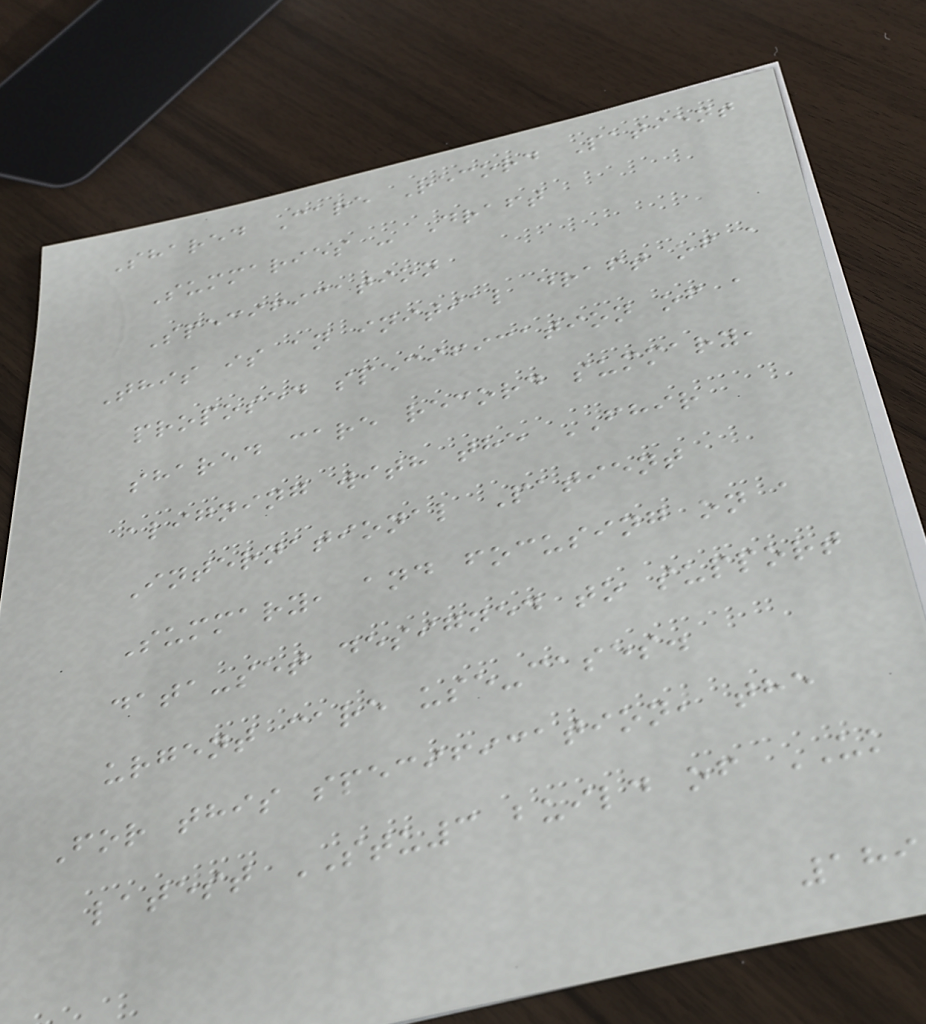Shared Care Record Patient
Summaries - Draft
Specification
This is an initial draft of a
proposed specification of a
shared care record summary,
aligning with the FHIR
International Patient
Summary, and focusing on a
data-set designed to support
urgent care use-cases.
For this specification, the
latest STU3 build of UK
189
